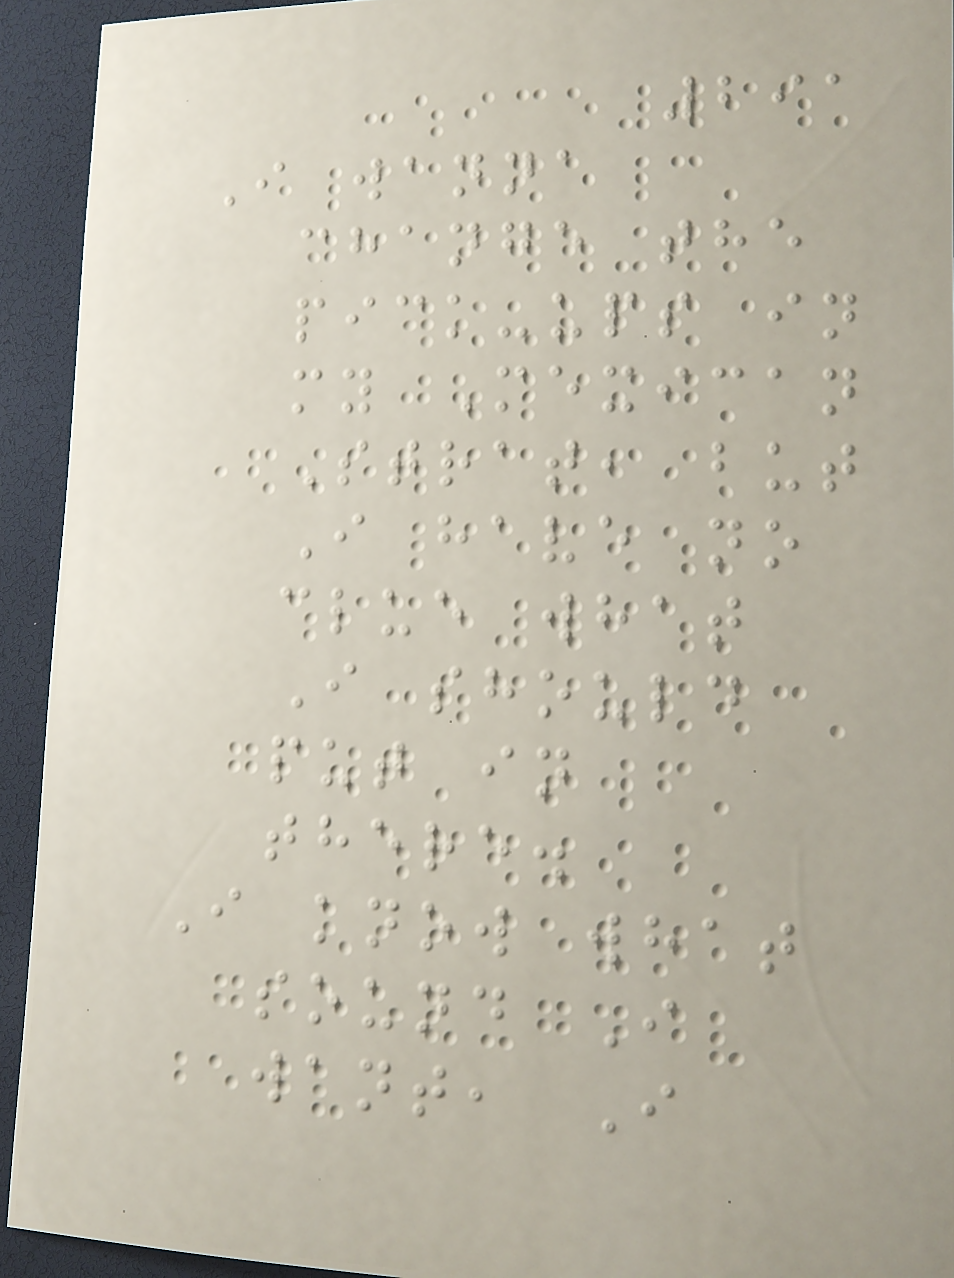291
I wanna
change the
pick-ups in
my Mexican
Strat, but
I have no
clue what
I should
put in
there.
I know what
sound I
want, I
